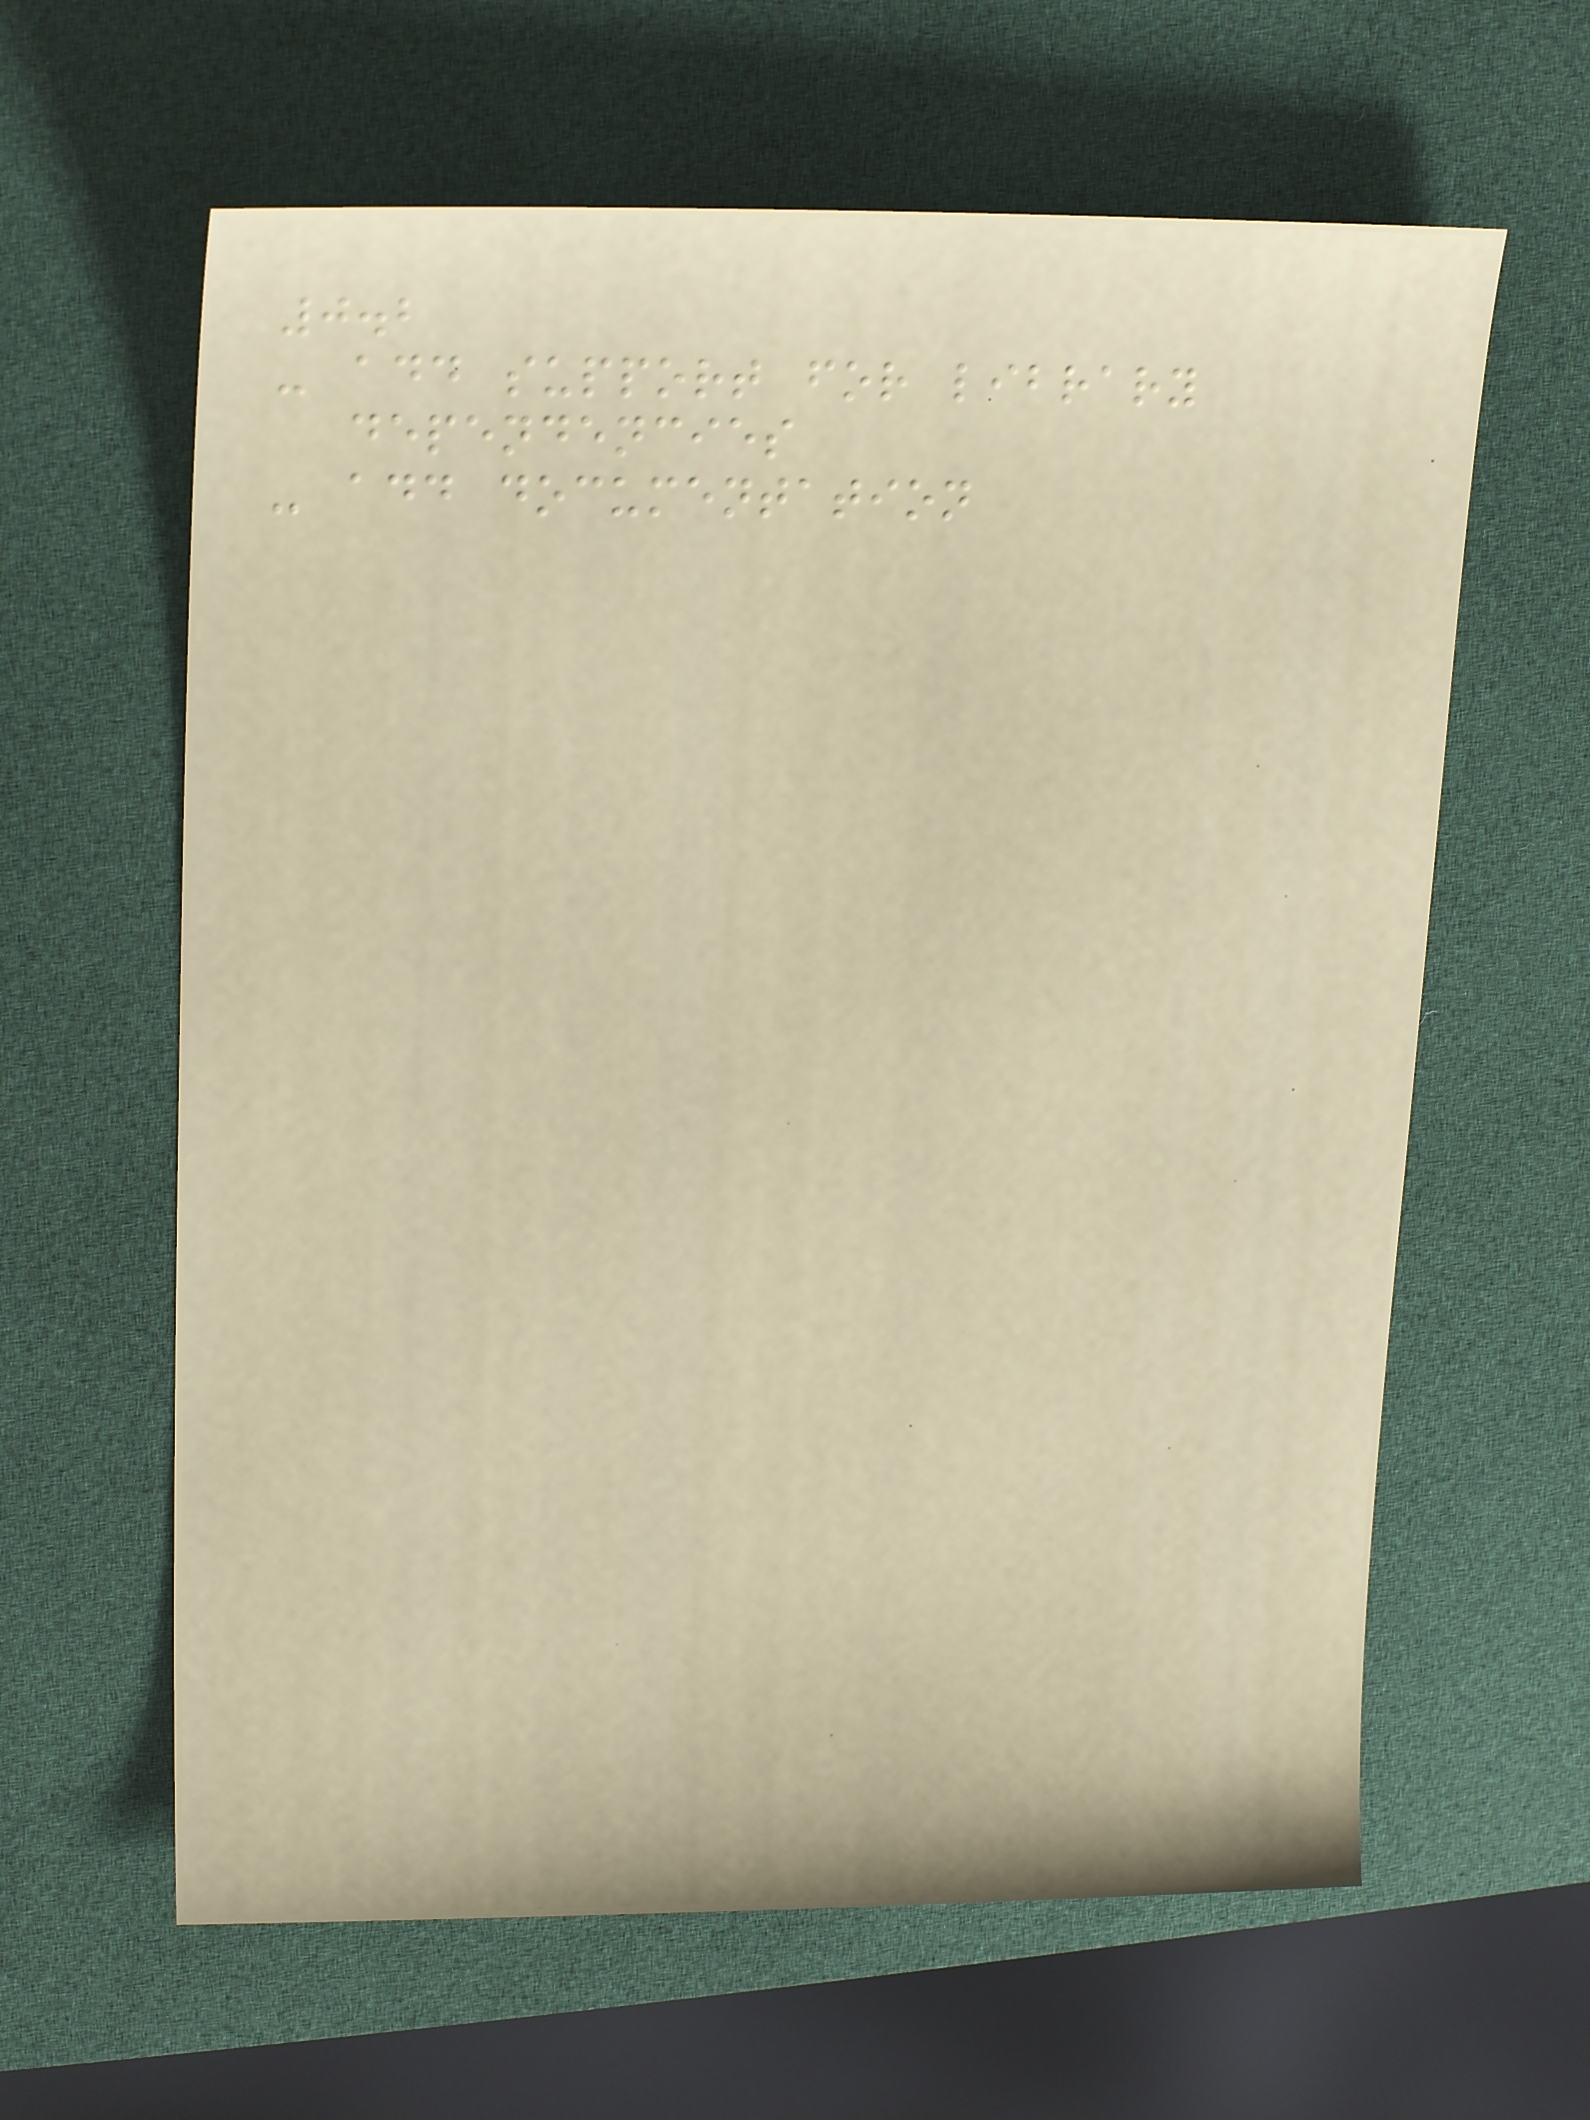0.2
- add support for library
dependencies
- add documentation
